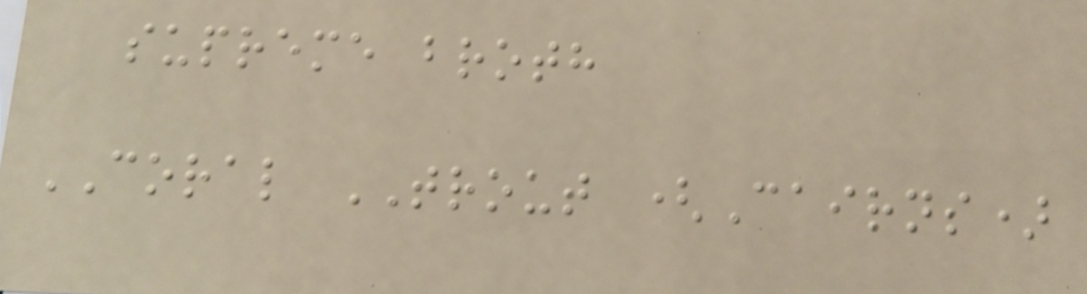supreme broth
CORAL TROUT (Cairns)
